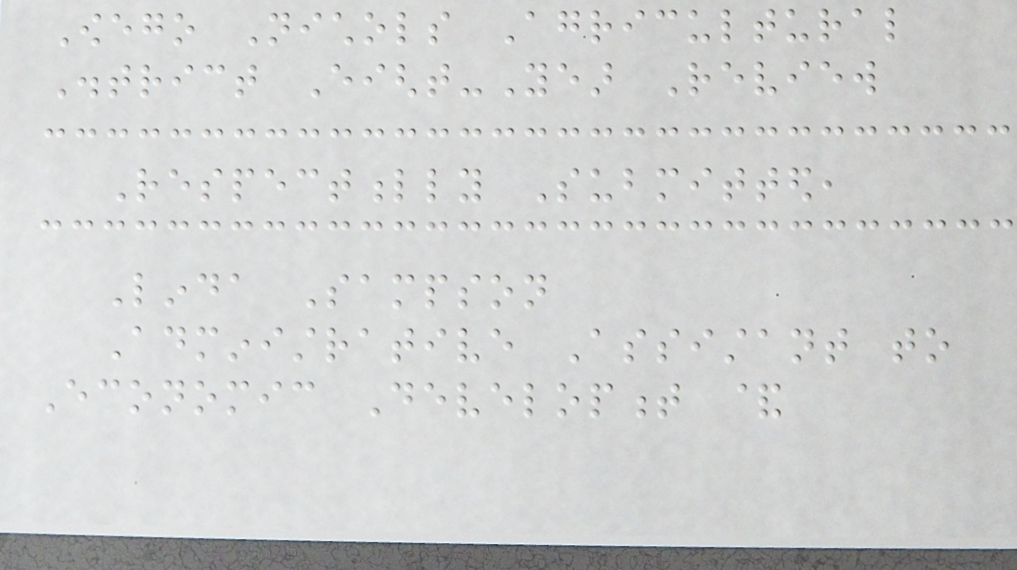Owego Nichols Agricultural
District Eight-Year Review
Respectfully Submitted,
Linda Sampson
Administrative Assistant to
Economic Development &
